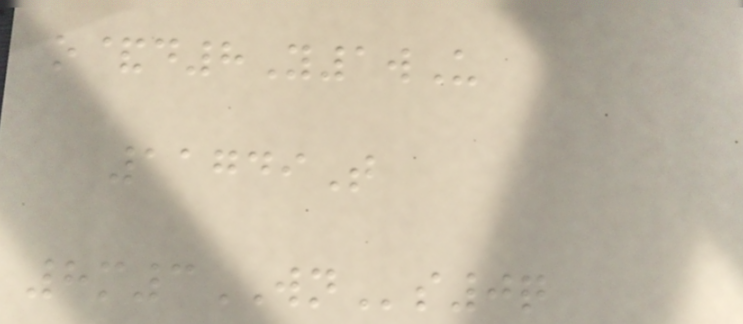o&d8Y1wU
11749T
8m3WNs0q
